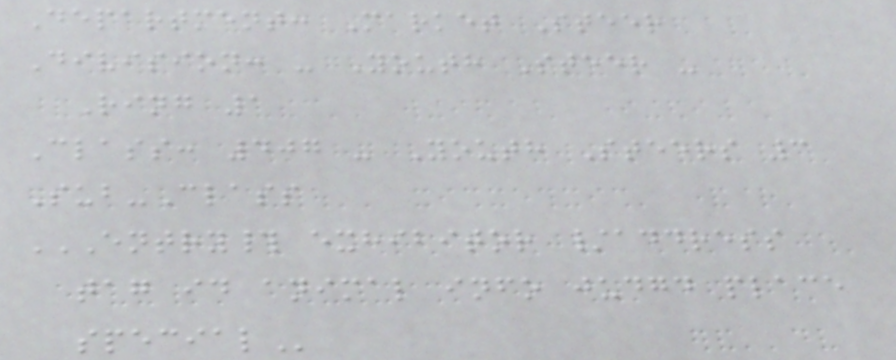Department: Market Steer
Division: - Youth Steer -
Ring 1
Class: 407 - Youth Steers 3
Sub-Class
ENTRY# EXHIBITOR /ADDRESS
TAG ID ANIMAL INFO JUDGD PLACE
SPECIAL
